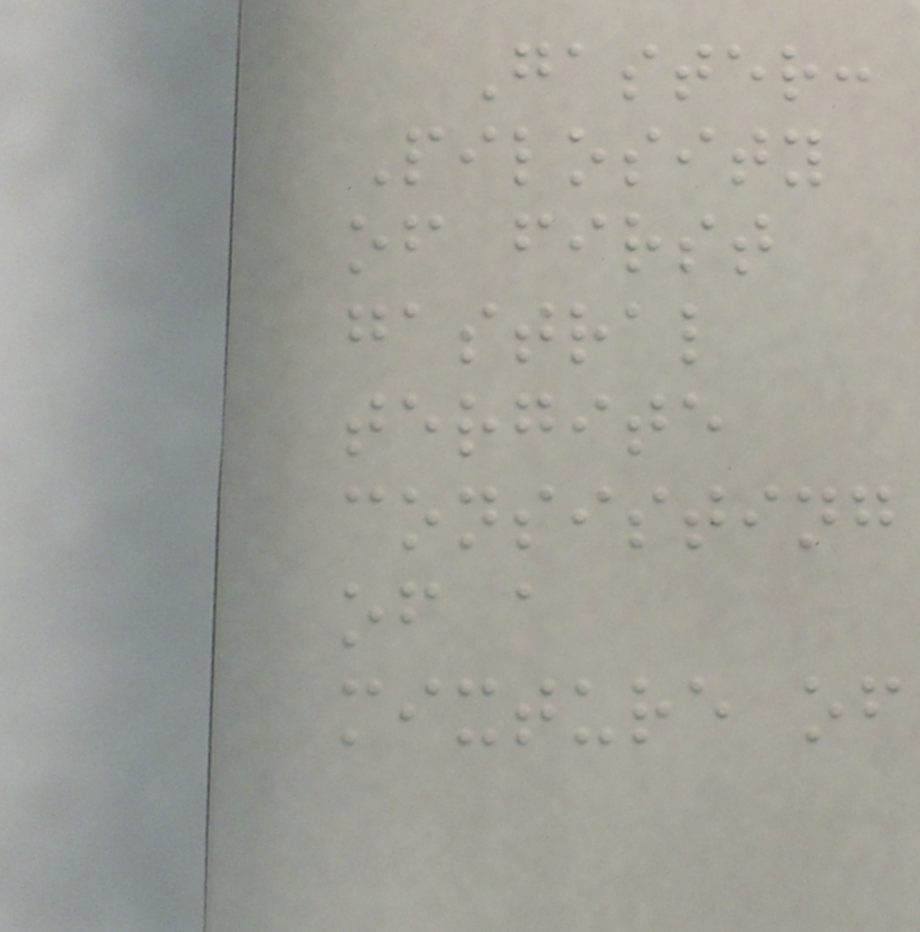Gaster:
Pilosity
of first
gastral
tergite
consisting
of a
mixture of
